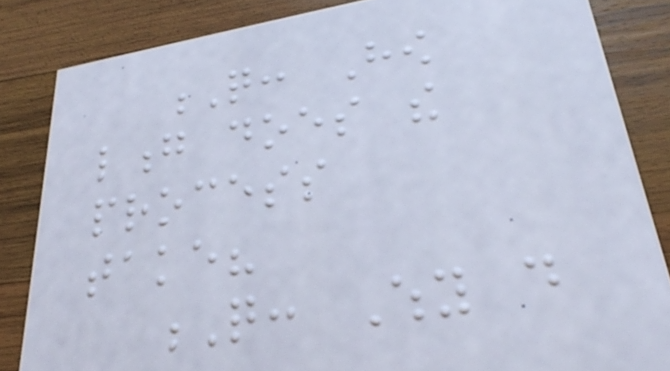Q: How
long does the
process
take?
Q: Why do
